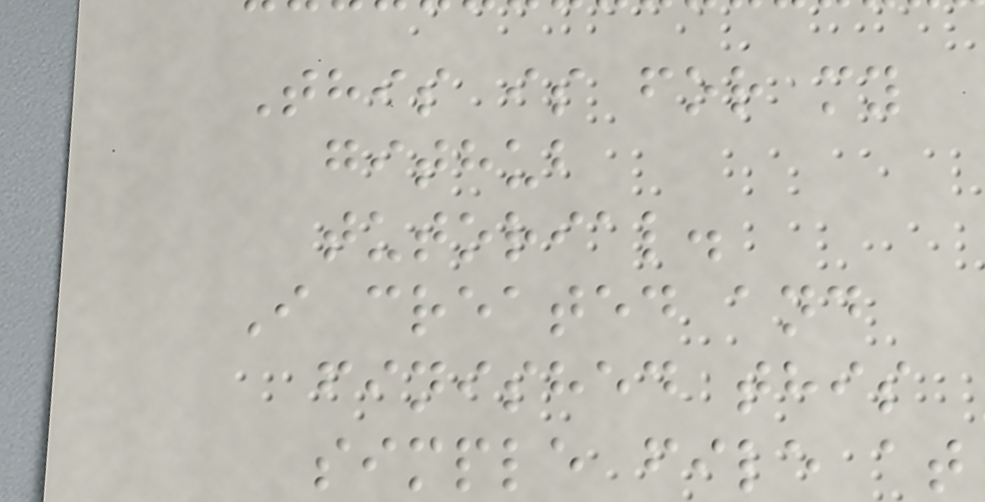This is for my
github
tutorial.
I created and
finished this
simple file at
